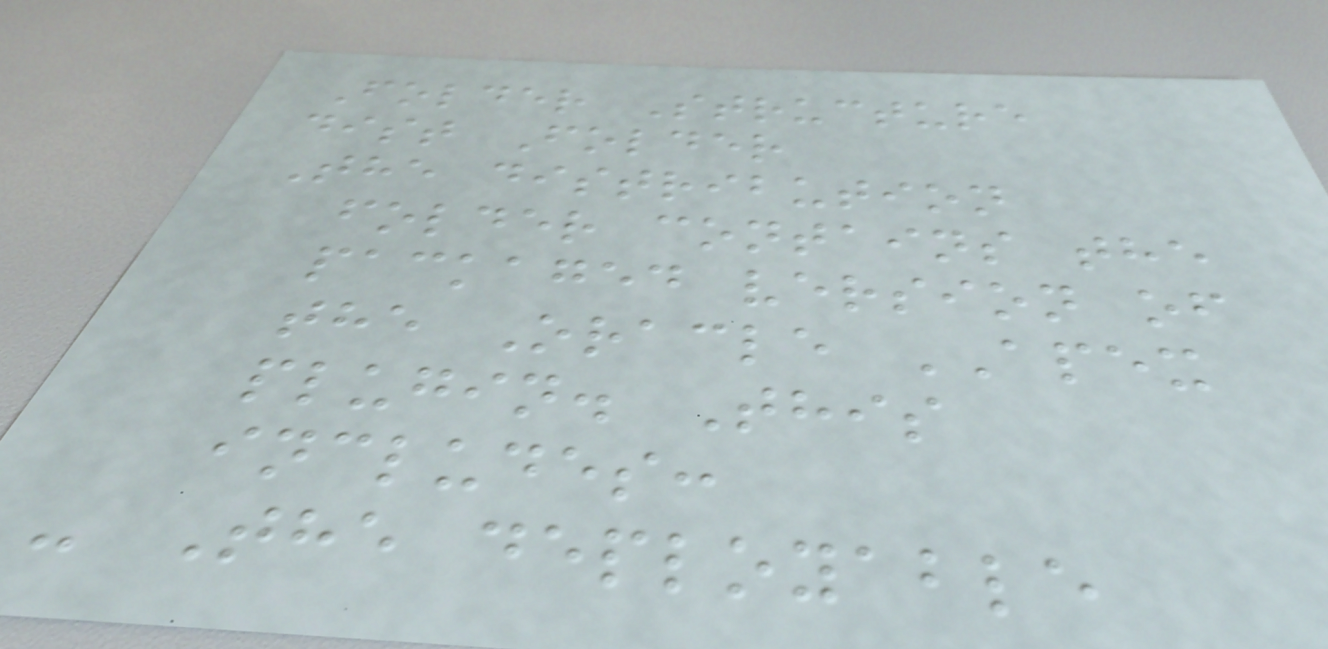Folder Structure
dist Folder
The distribution
folder contains the
packaged version of
the Oracle APEX
plugin. This
includes:
- The deployable
